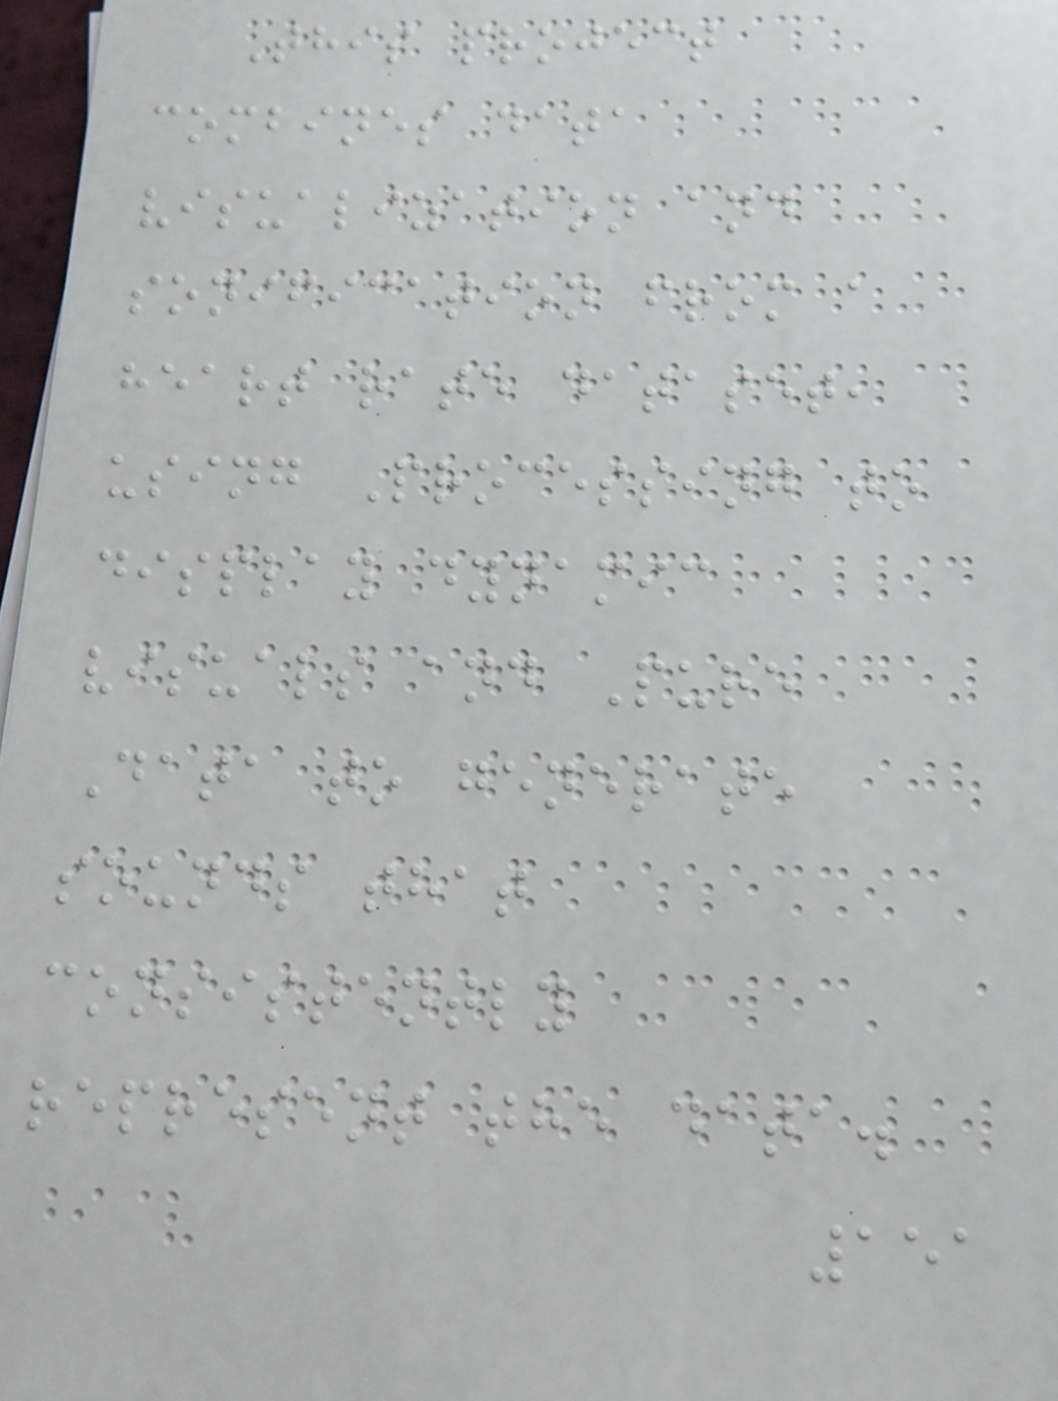This project
combines data
visualization and
sonification from a
heart rate dataset,
using Processing to
display dynamic
visuals and Pure
Data to generate
sounds that
consistently
represent the data.
151
